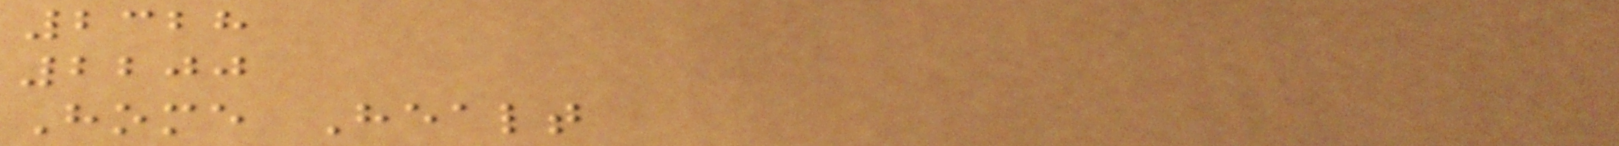2328
2200
Home Healt
